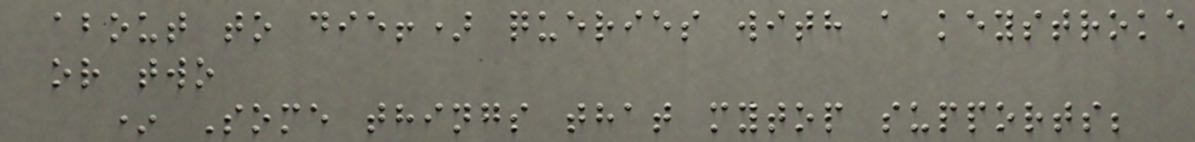about to die!) queries with a keystroke
or two
* Some things that mytop supports;
